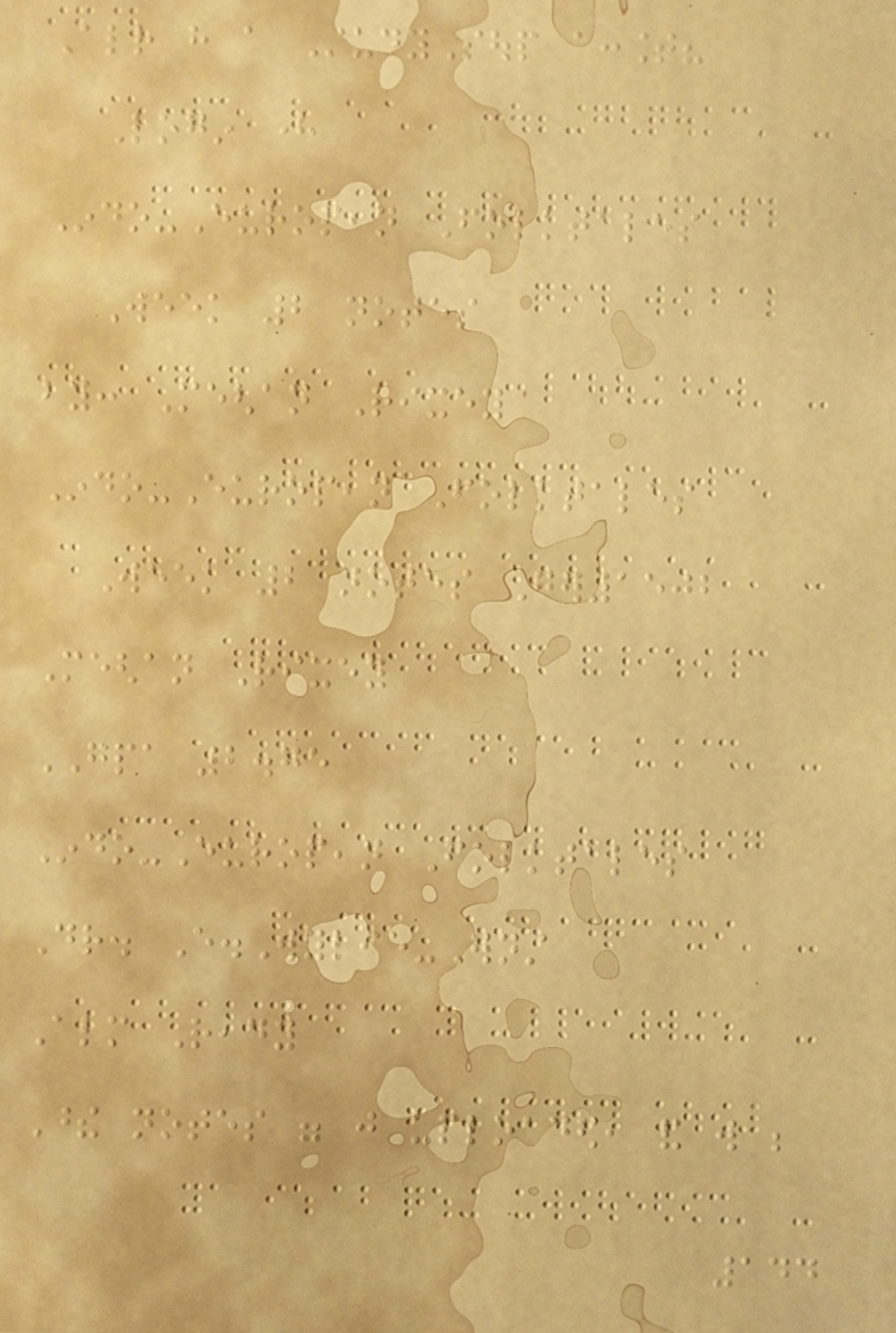Already have a StudySoup account?
Login here
Indo-European Folktales
Week 2 notes
by: Meghan Rixey
Indo-European Folktales
Week 2 notes Ger1502
Meghan Rixey
GPA 2.75
Indo-European Folktales
Dr. E.Wylie-Ernst
Almost Ready
These notes were just uploaded, and will be
144
